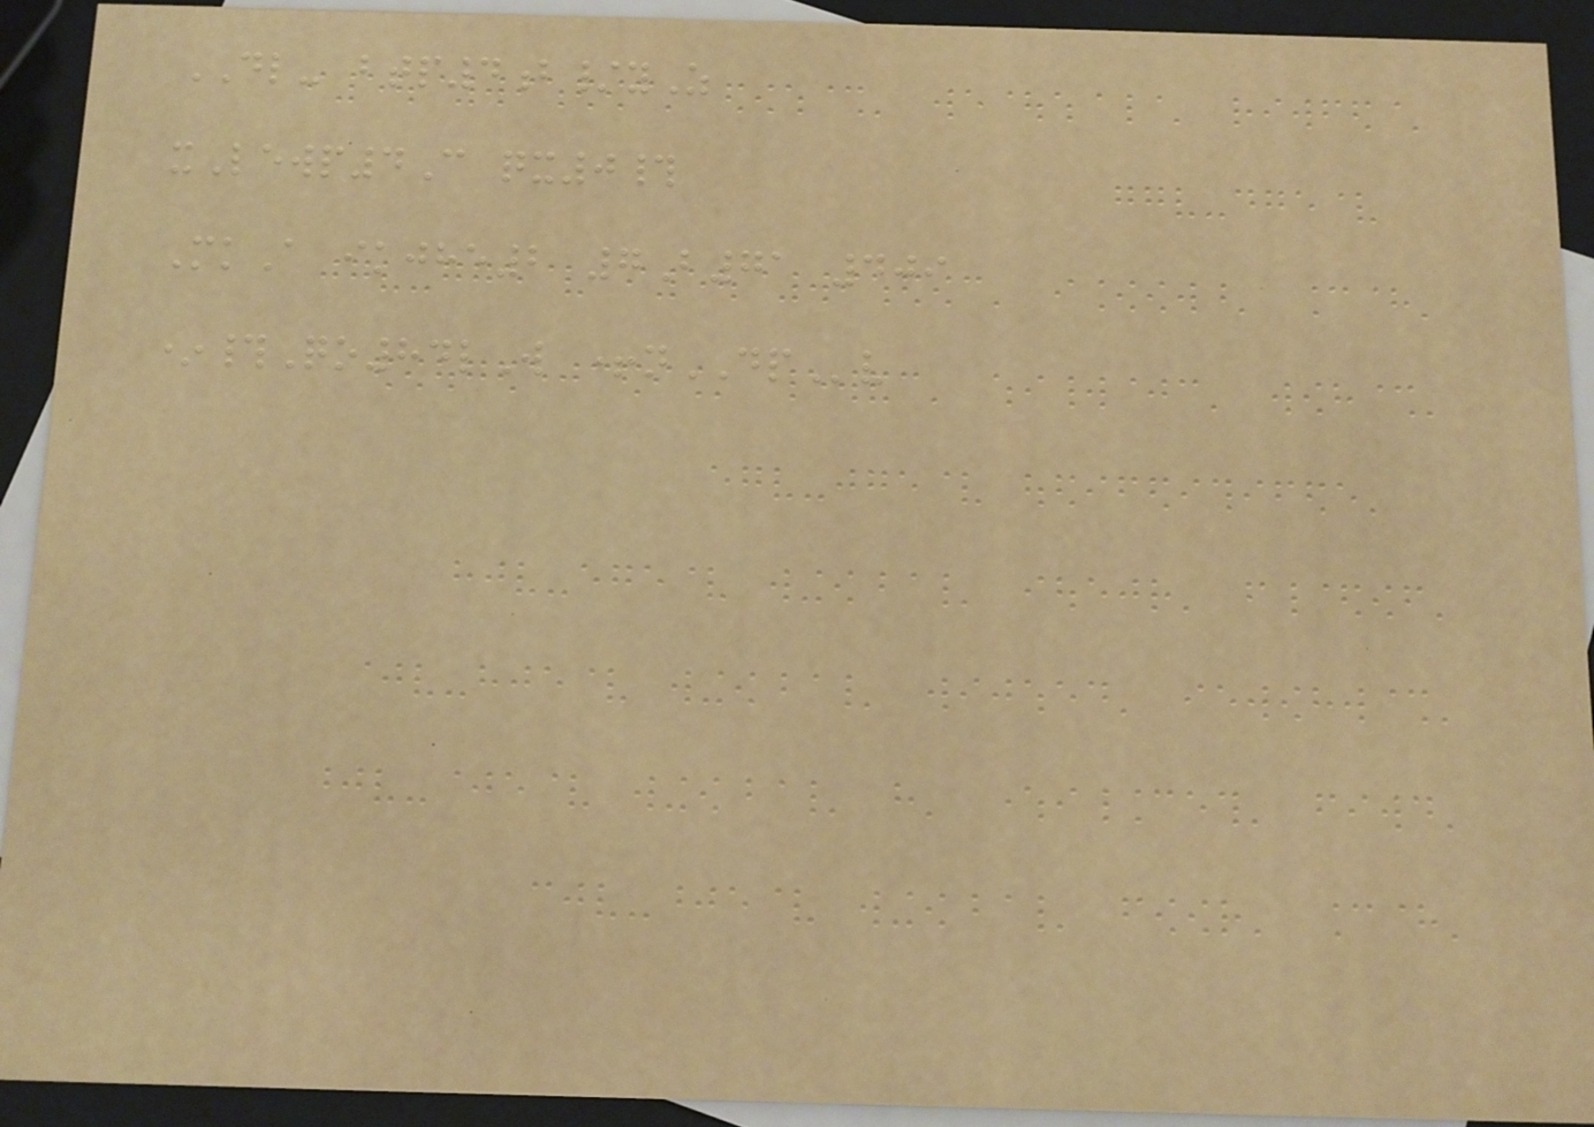DL- btp4b/yZ
xLewp4C qx0#
MkA ikjhe2 7B71 409
*#Qo84lW +nDPv
